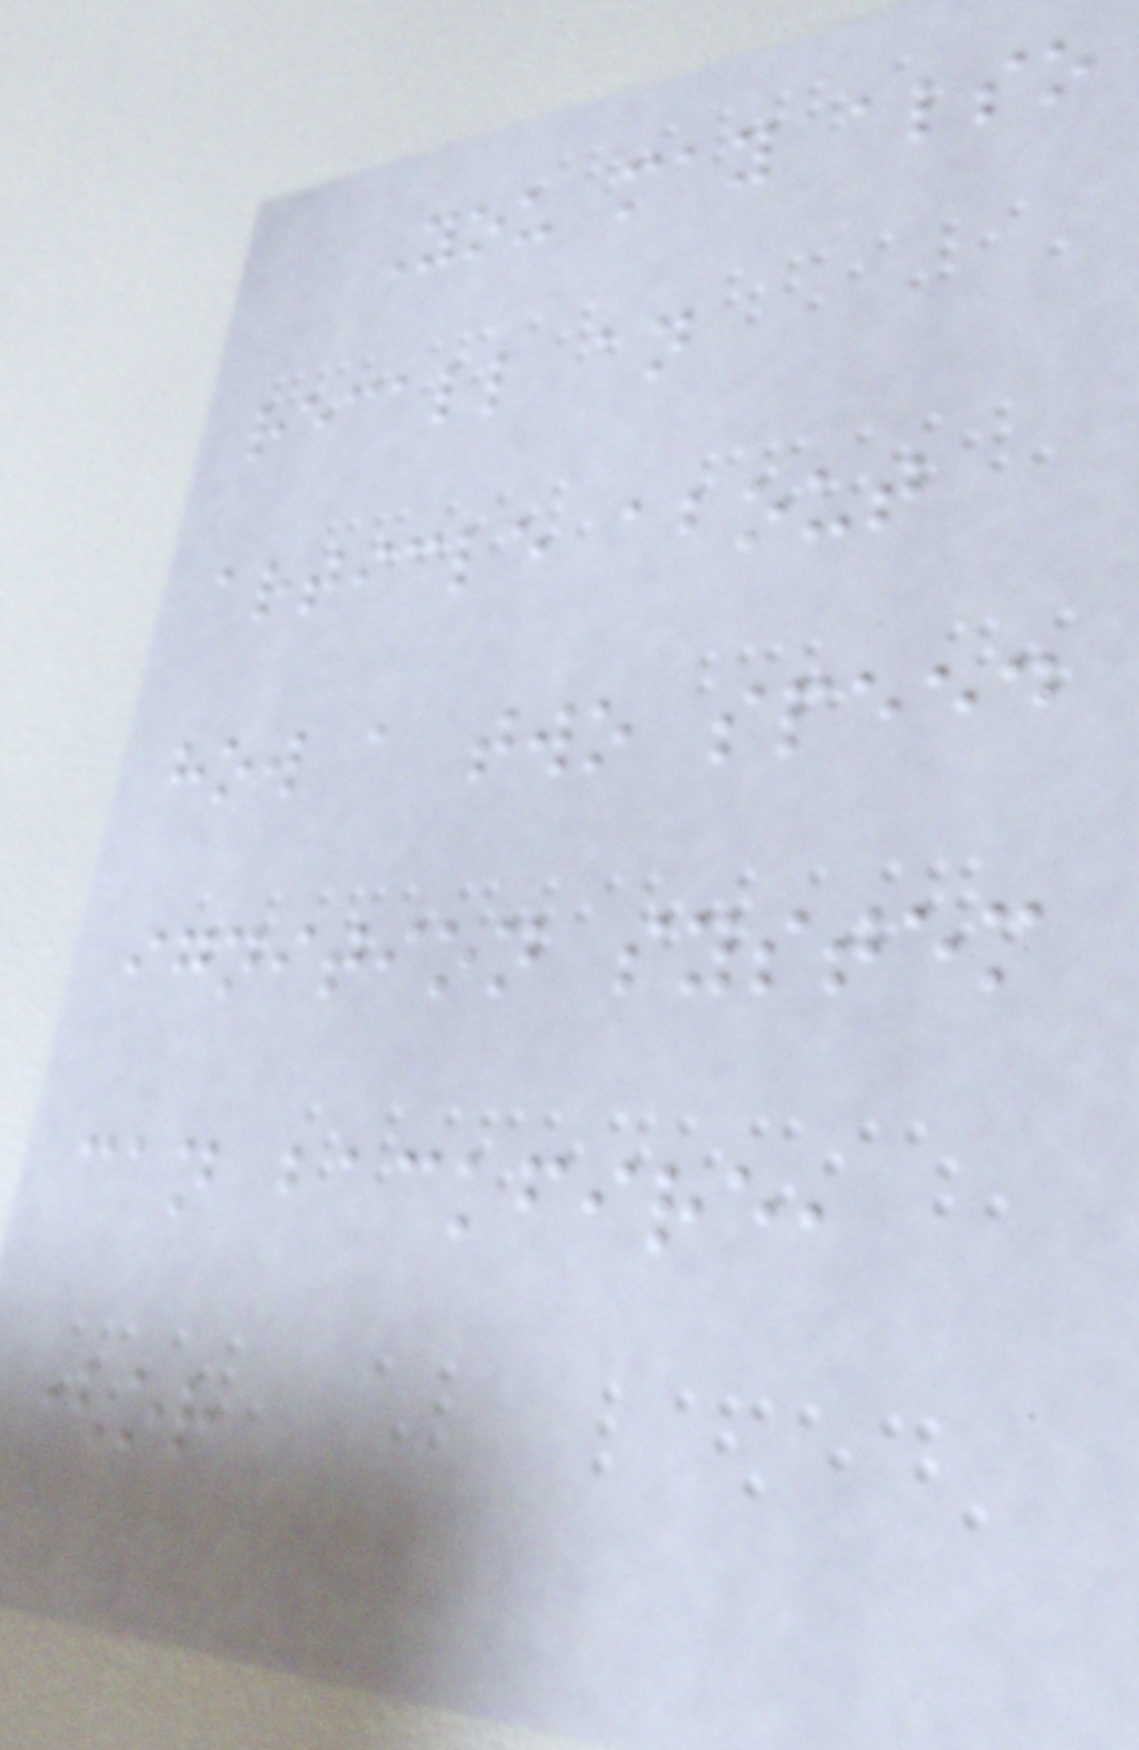You may also
recall an
article about
how a two speed
ignition system
can backfire,
(or
